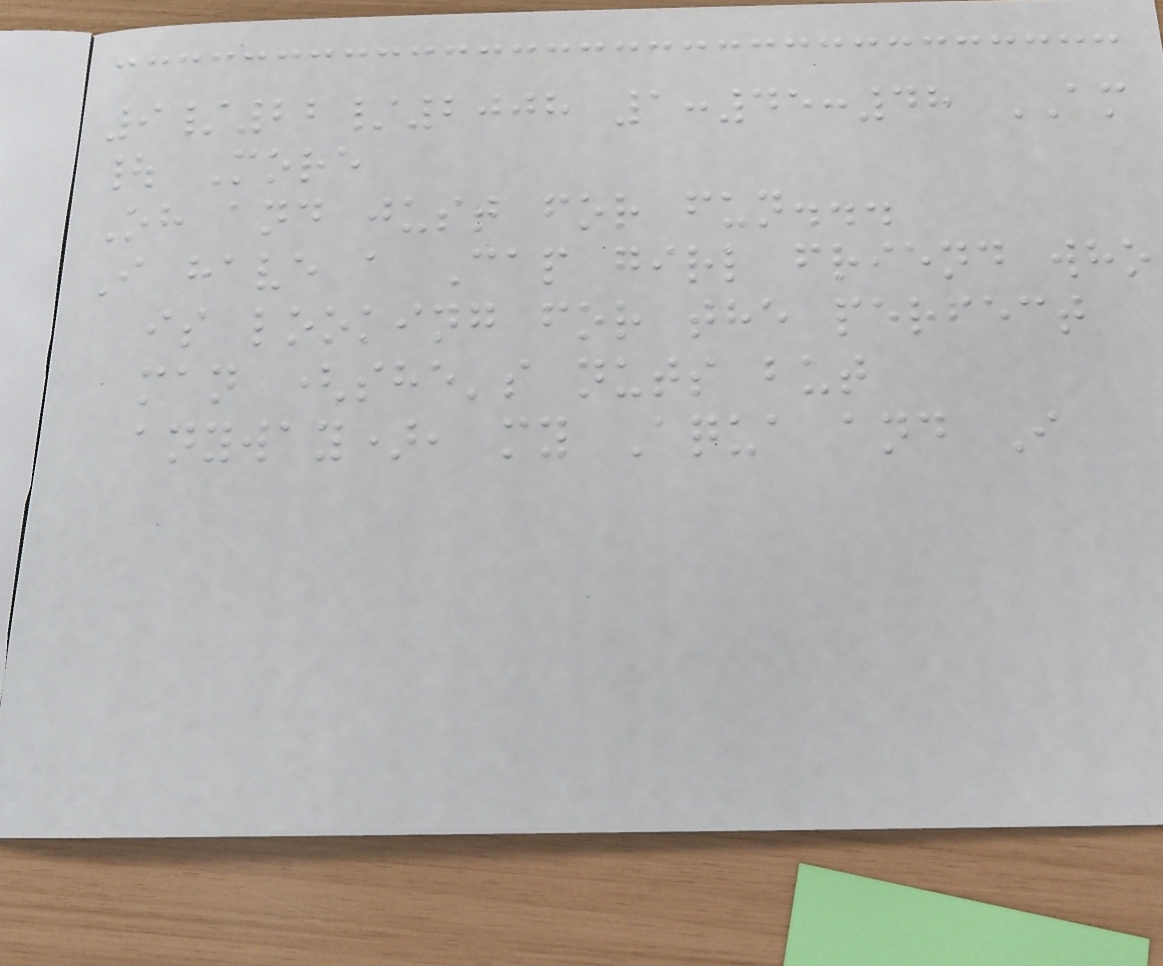9/22/2008 1:45:48 AM
| More
Oh and just for fun...
I have a Cap girl friend who
is looking for the perfect
man (she's nuts but
anyway), my Aqua and I
